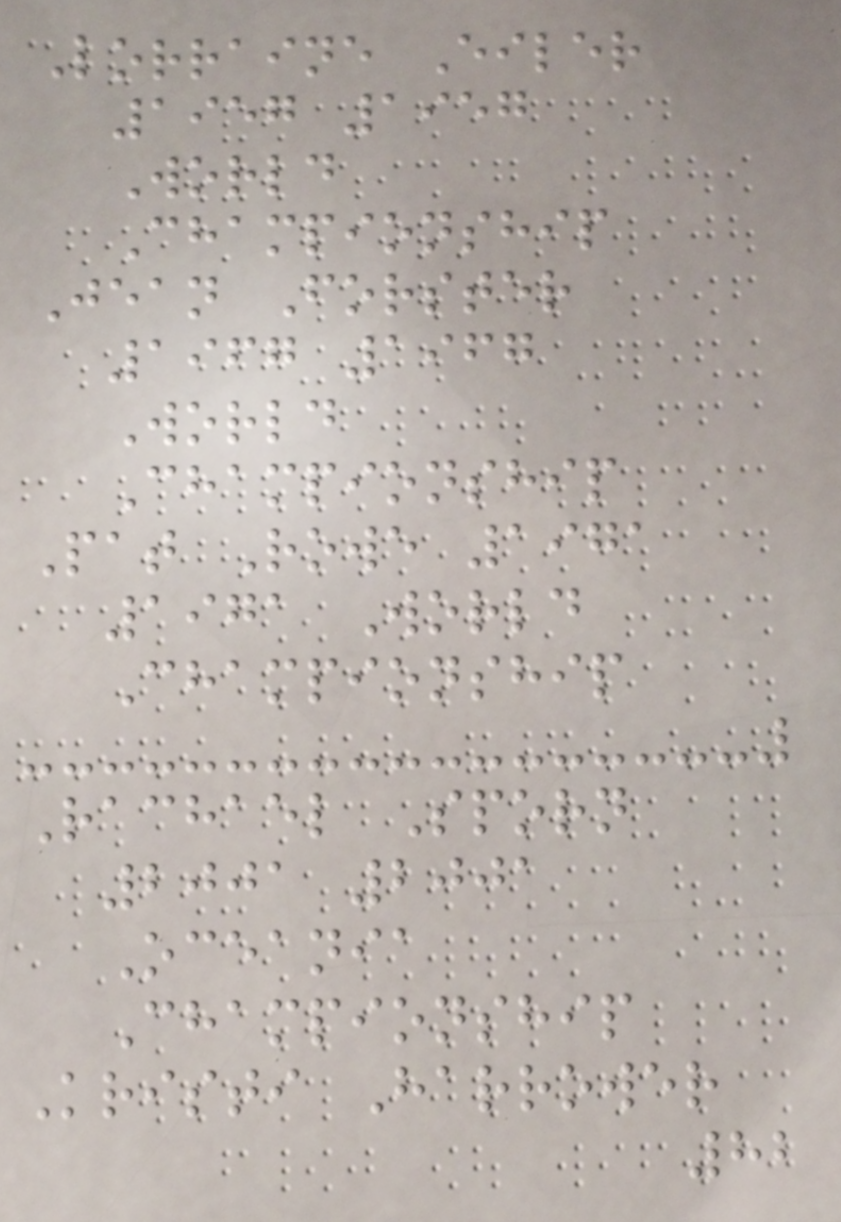Lorraine Eiler
1957 1957
World
Championship
Jean Forster
1967 1967
World
Championship
Pat Rowe 1971
1971 World
Championship
Rachael Sporn
2001 2001
Oceania
Championship
Kristi Harrower
82
